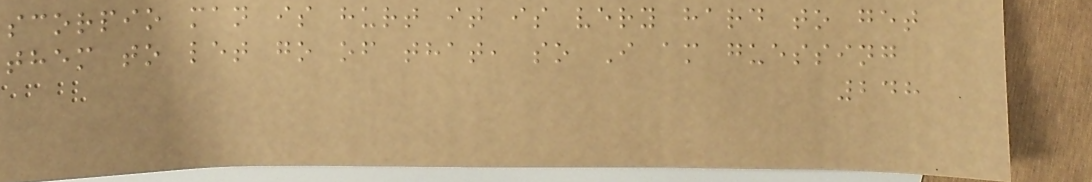scorpio man is hurt it is very hard to get
them to let go of that, so I am guessing
248
